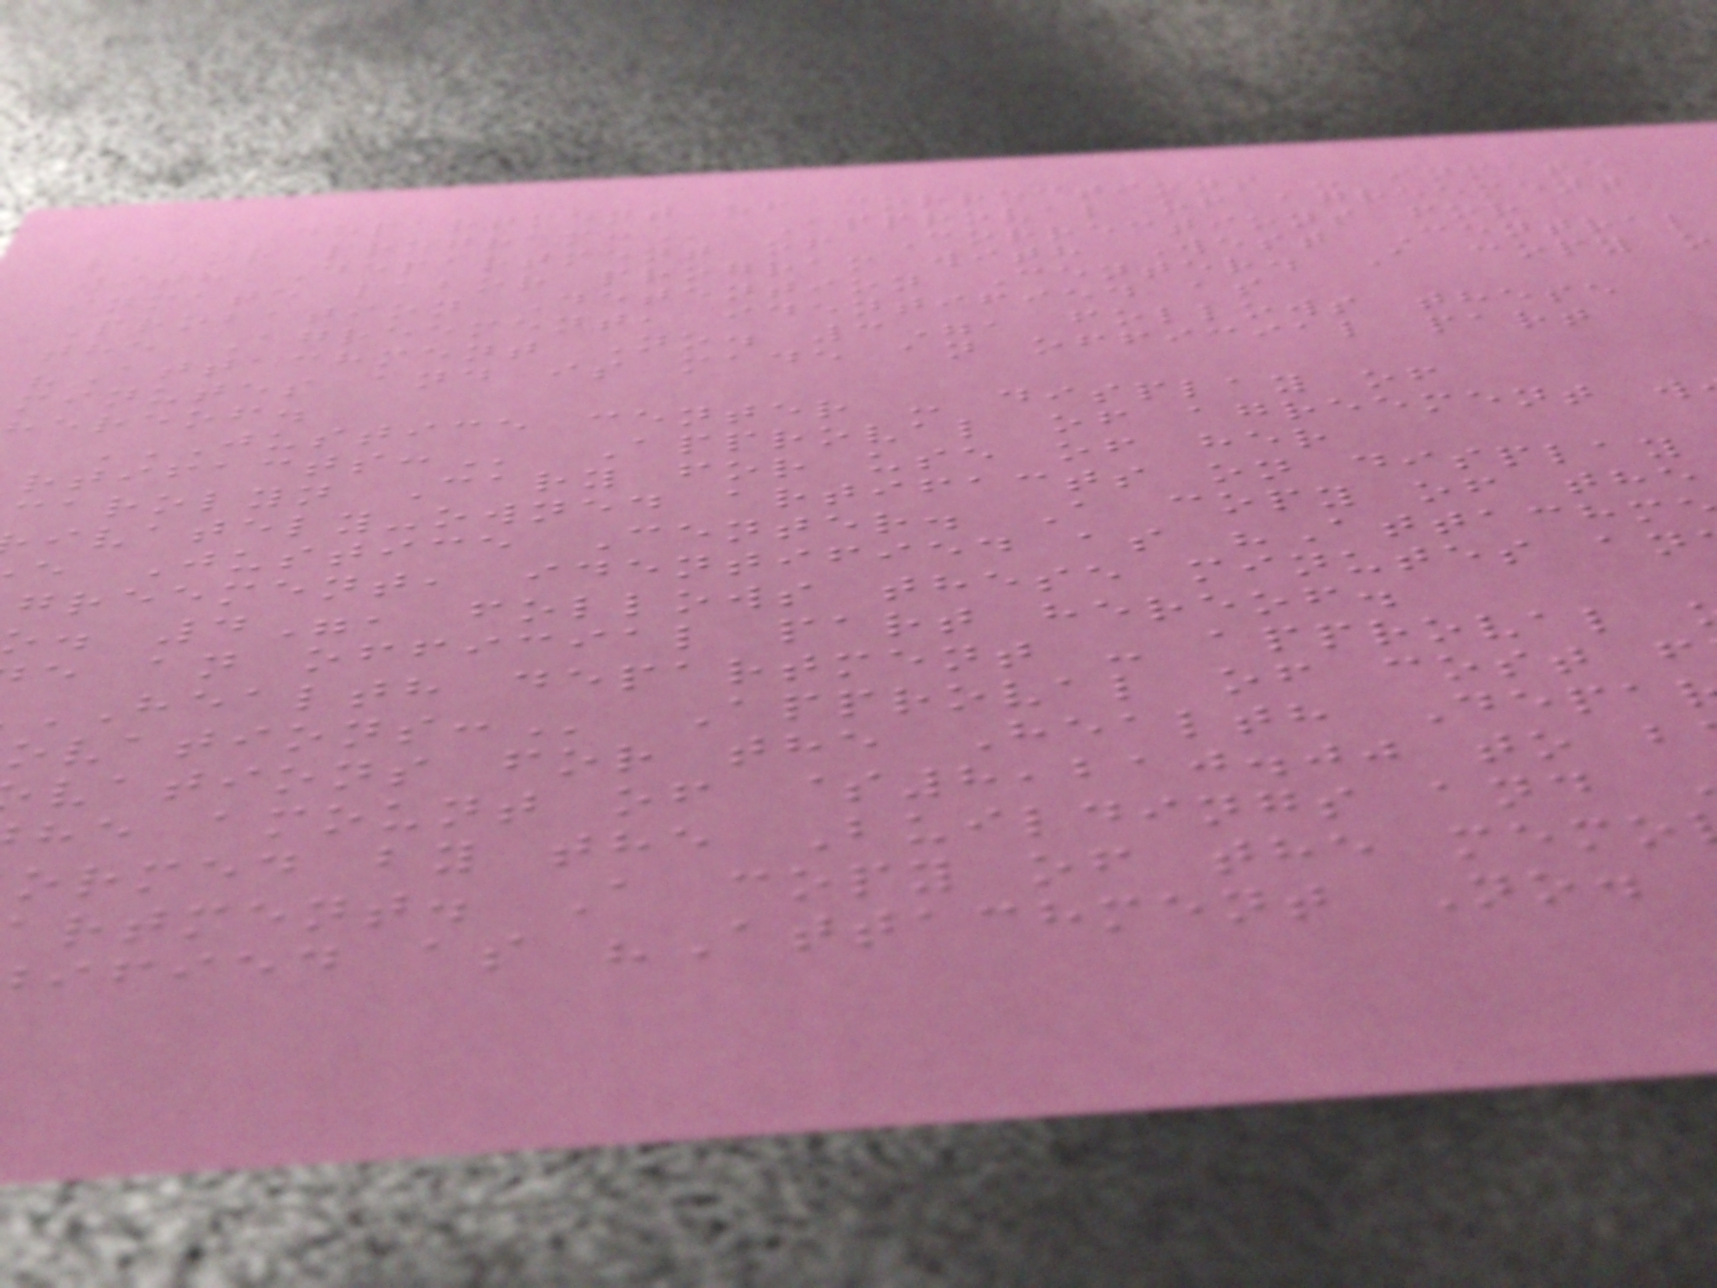DEPARTMENT OF CORRECTIONS - INMATE
with Department of Corrections for
inmate labor program with West Central
Probation Detention Center. A copy o
the Agreement, identified as
"Attachment No. 3", follows these
minutes and is made an official part
hereof.
JUSTICE CENTER - DISPLAY OF
Approval of agreement w
carolyn Cary for use of her
ivately-owned artifacts on display
e Justice Center. A copy of the
greement, identified as "Attachm
. 4", follows these minutes an
e an official part hereof.
HEALTH department - approval
Approval of cost f
vations for the Health Depa
he amount of $8,210.00 to b
ormed by the Buildings and
rtment. A copy of the memo
ified as "Attachment No.
